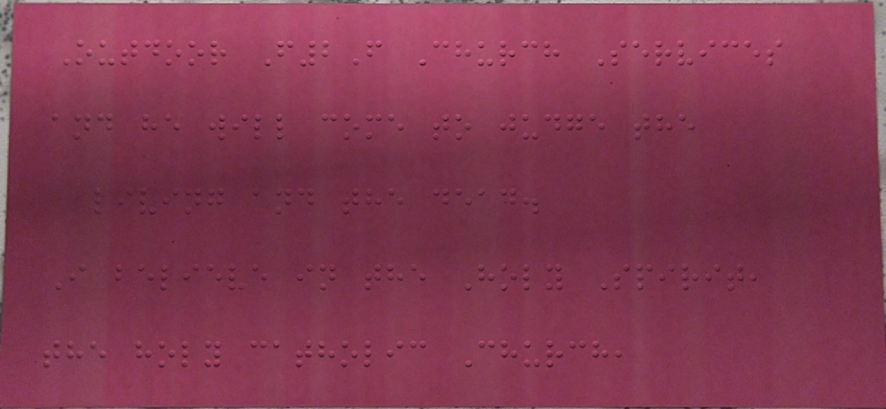Outdoor F2F Church Services
and he will come to judge the
living and the dead.
I believe in the Holy Spirit,
the holy catholic Church,
